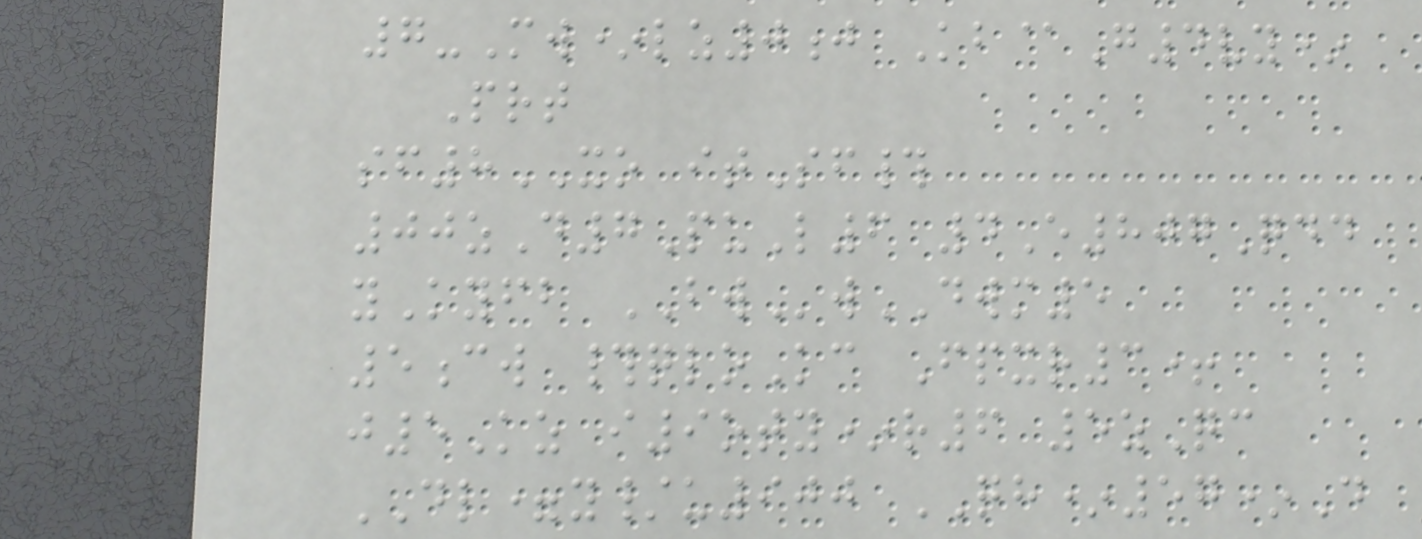7-Mw*lz0j Kb@G4vy*
Prt
sf8XO itSf#
00zD7PuL6 4E807Qdd
yKyfb BWwDWM5
5cw #qloKc Fpxr3+
j5Kz i9oty*r6 5zQc
DL=y/u900 QH*57*D
